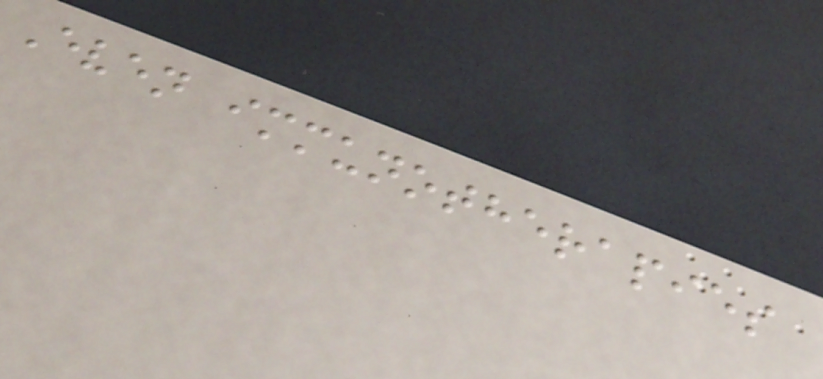Even immunotherapies
